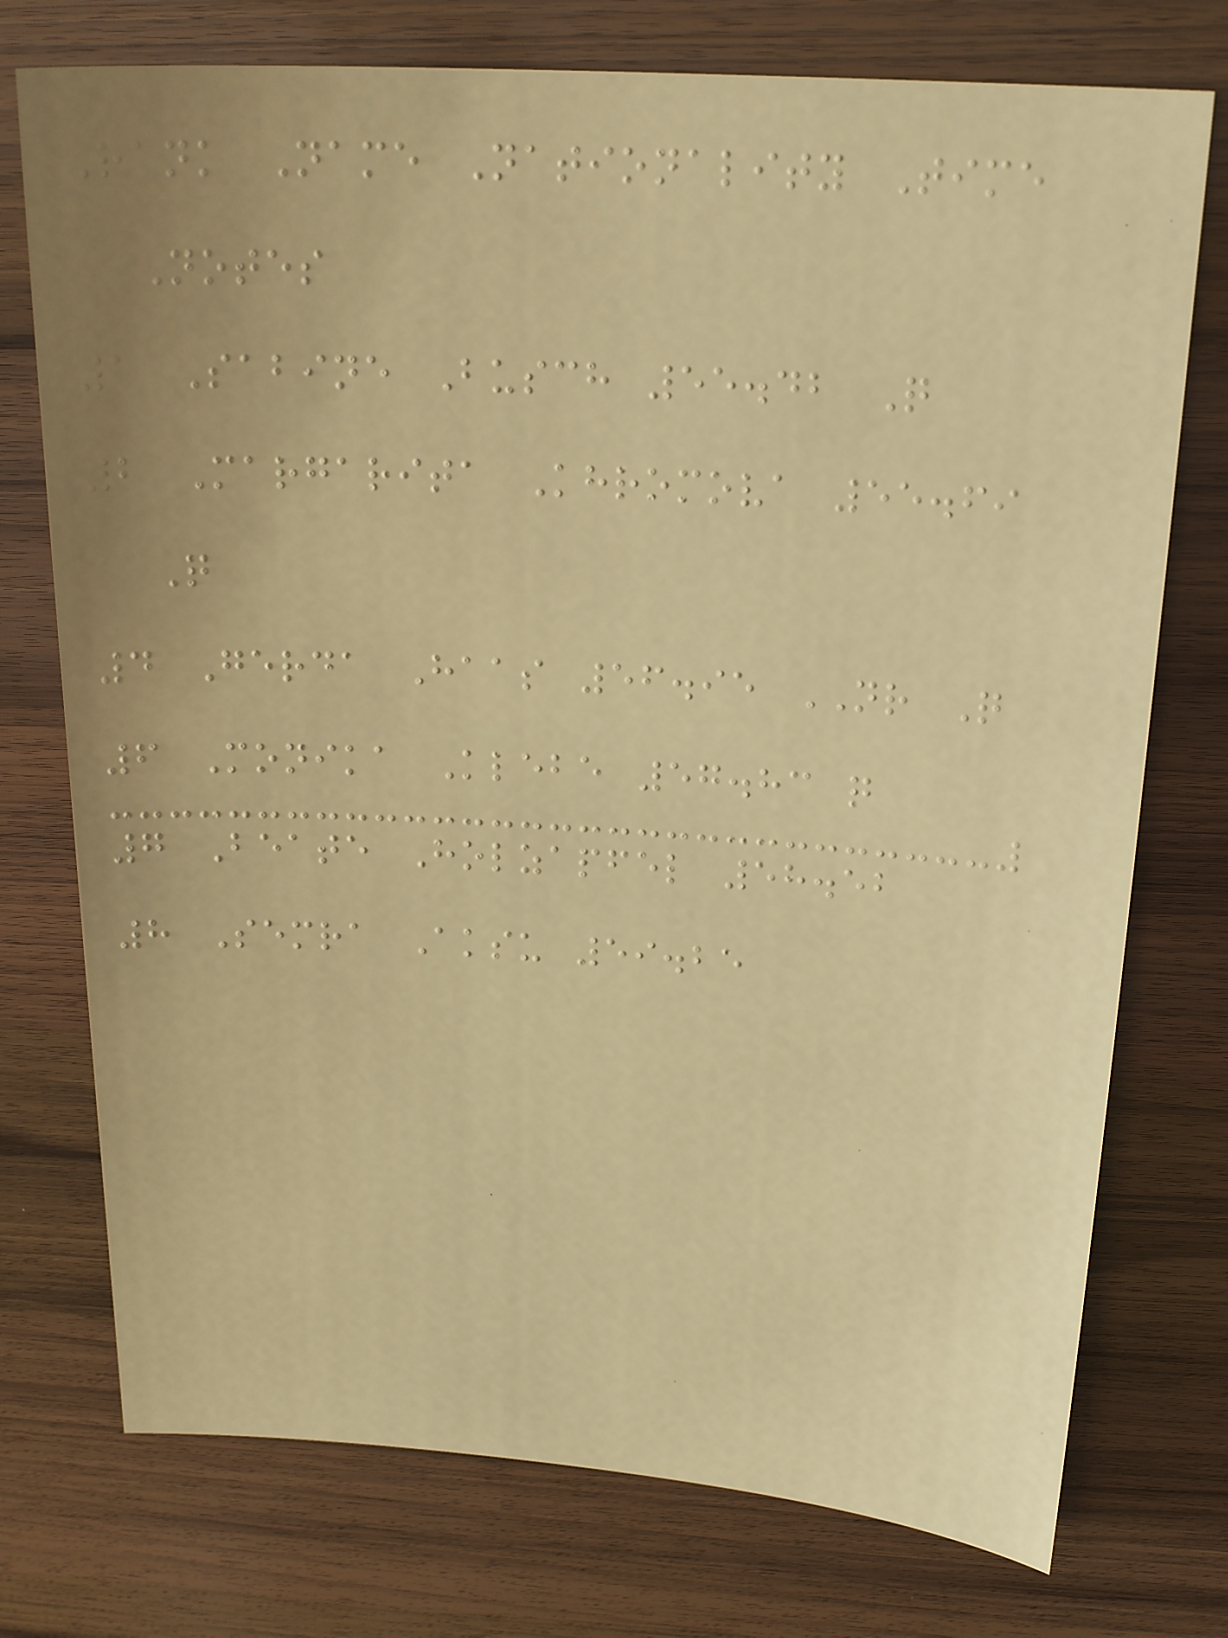Rank Name Nationality Time
Notes
1 Sabine Busch 55.42 Q
2 Margarita Khromova 55.69
Q
4 Gerda Haas 56.95 NR Q
6 Monika Klebe 57.83 q
7 Beate Holzapfel 58.52
8 Semra Aksu 59.25
